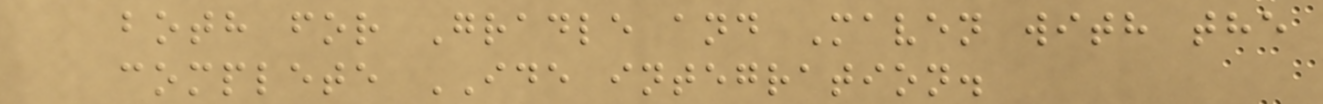both for Gradle and Maven with the
complete IDE integration.
